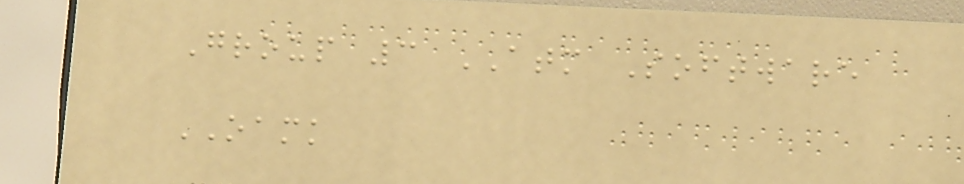Group 3 ATM Software
OAMK
